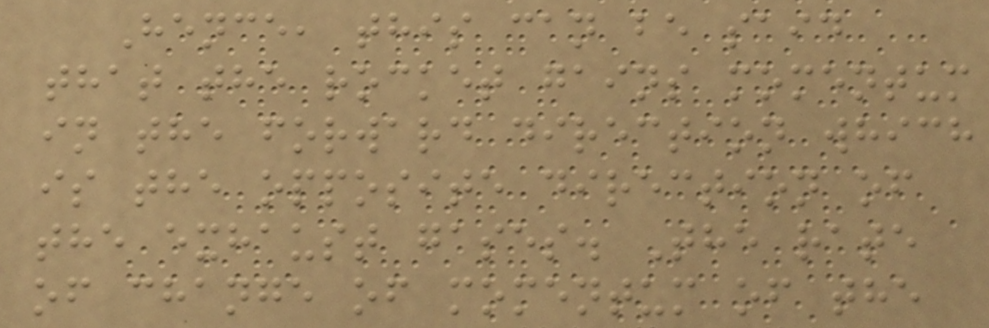Hence, this can be said
that the rocket gains momentum
in the forward direction which
is the opposite direction of
the exhaust gases. The rate
of change of momentum of the
